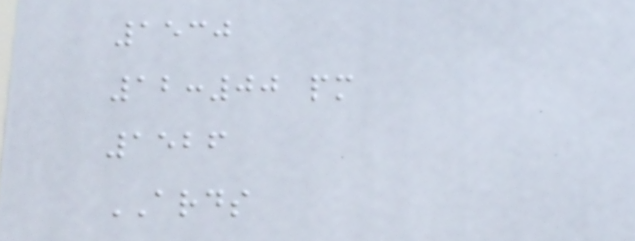1530
12:00 pm
1526
ARDS
